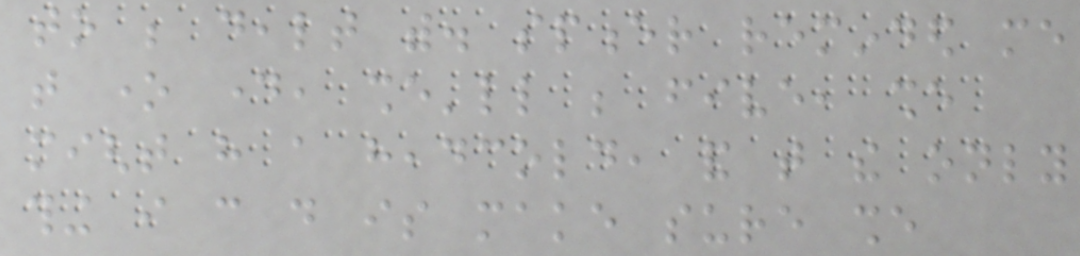to be dealt with. spencer reminded me
that one day, she'll be five, she
might have a headcold, and that the only
thing i can do is make sure she
